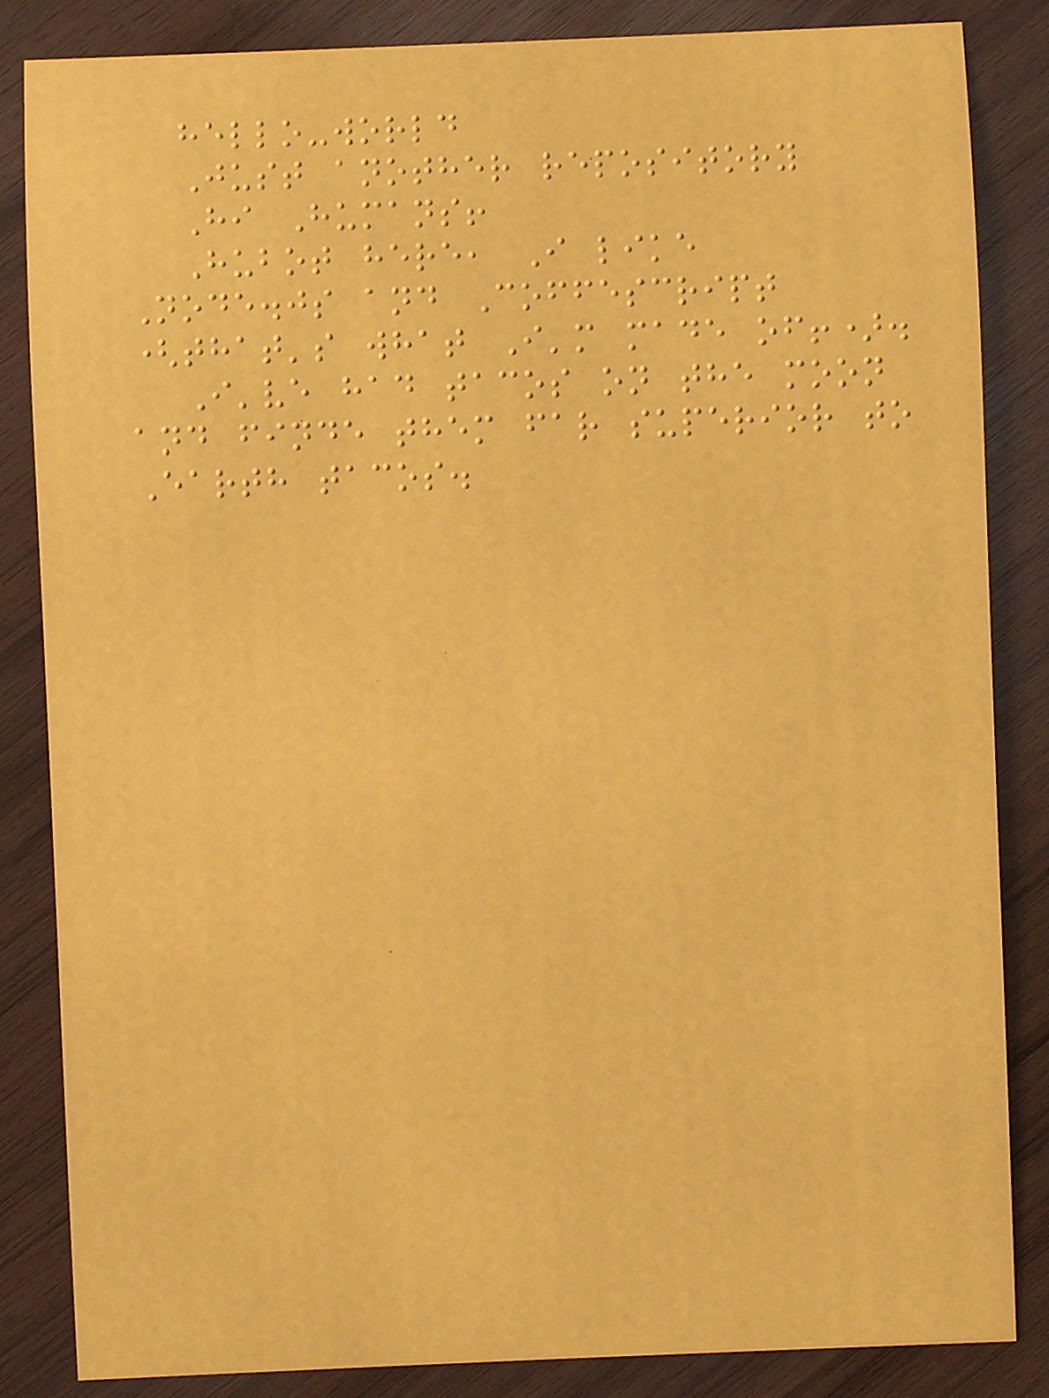hello-world
Just another repository
Hi Humans!
Hubot here, I like
Node.js and Coffescript
(that's what I'm made of!).
I've had tacos on the moon
and finde them far superior to
Earth tacos.
